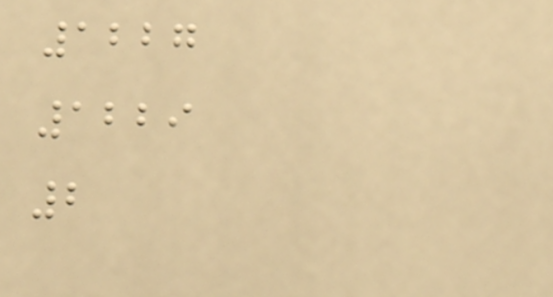1227
1229
2
